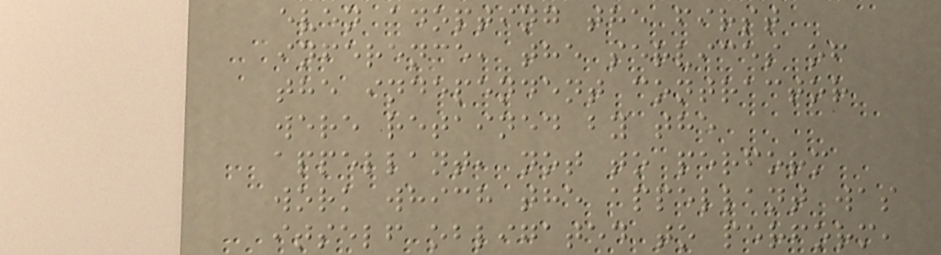even adopting the first
inference, the services of
the independent contractor
were retained by the
appellant, not to perform
work which the appellant was
itself obligated to perform,
